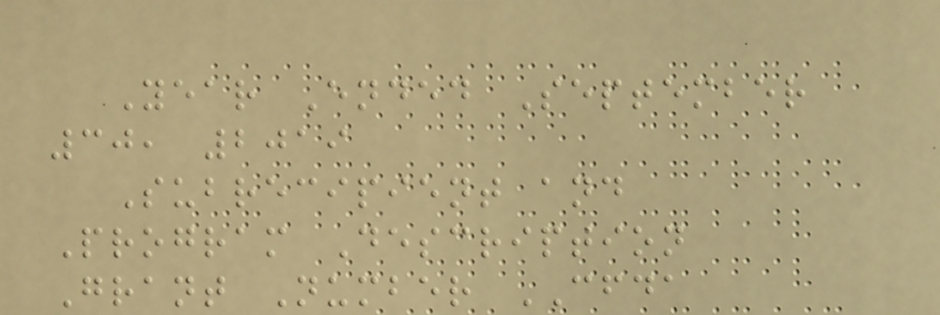Year Ended September
30, 2019
Subrecipient and
Program Description
Grant Number CFDA
